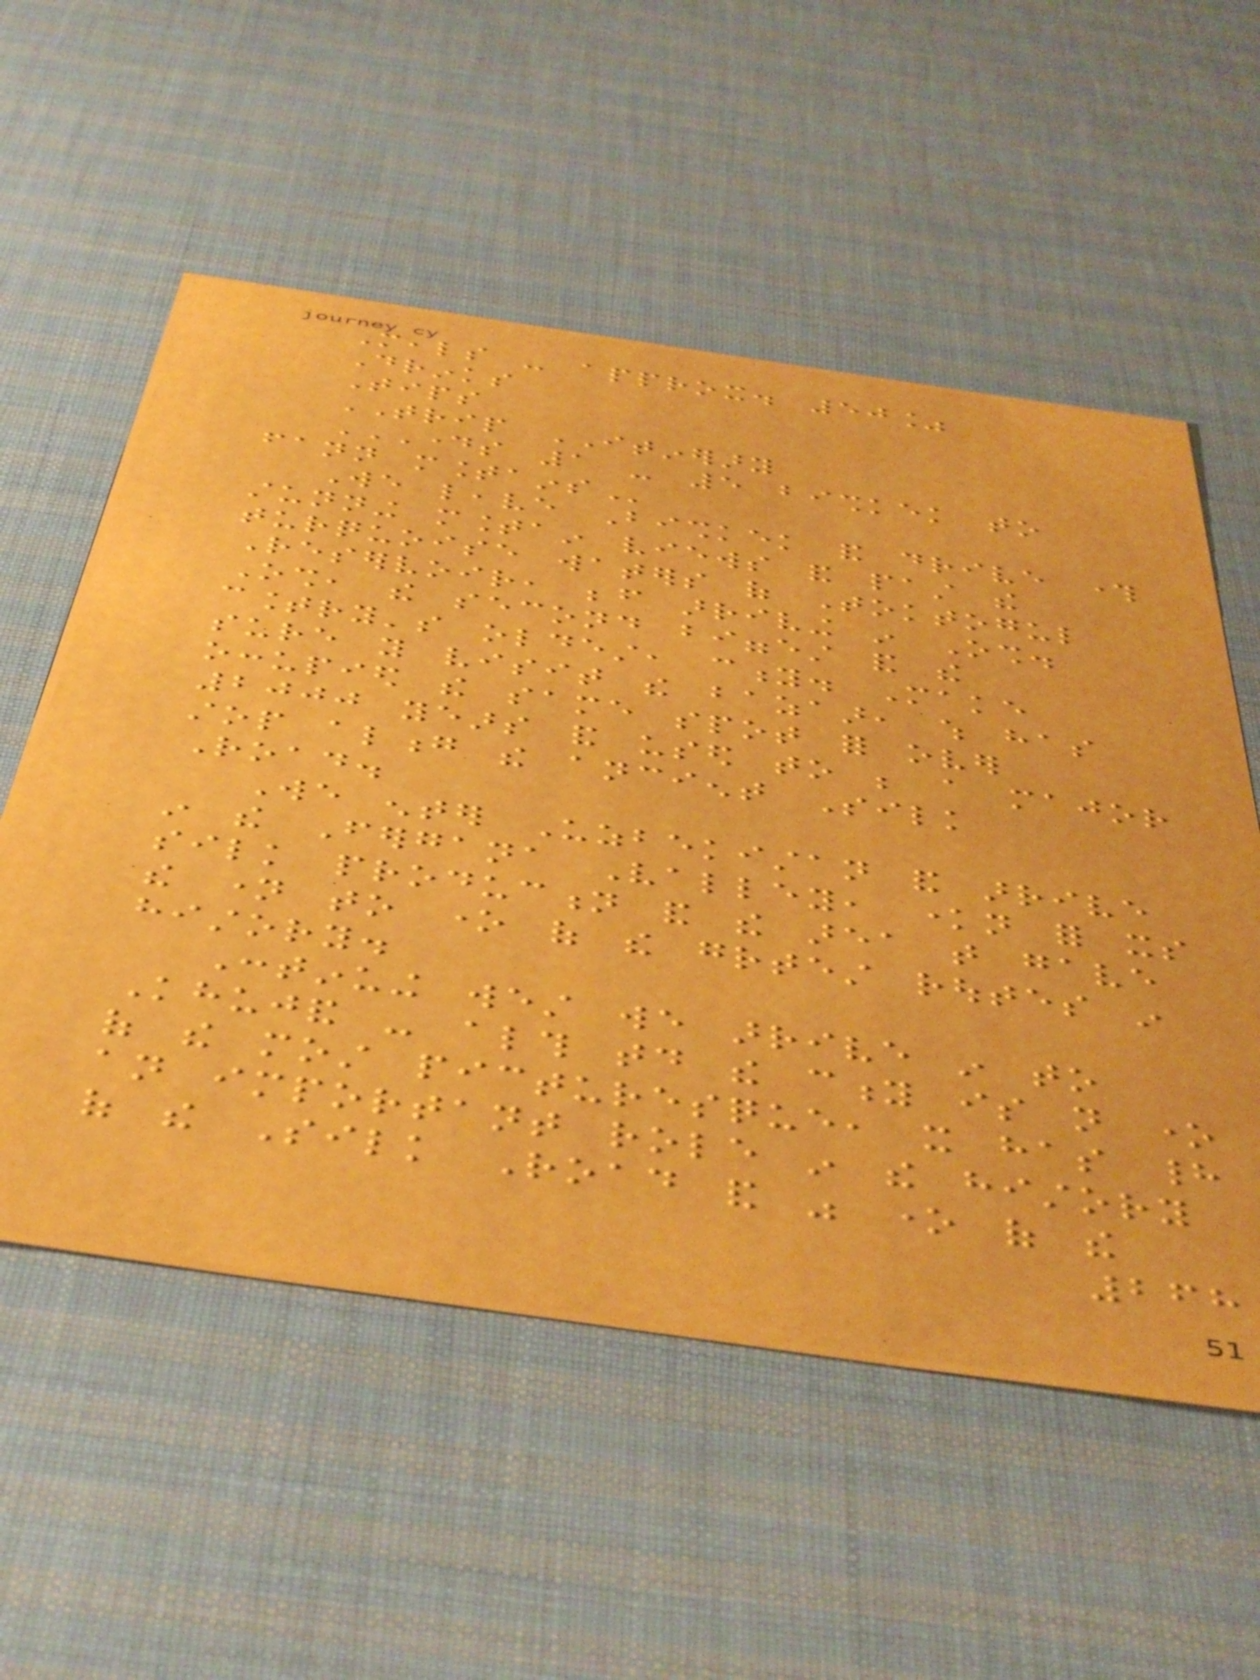Meals - approx. 50%
Drinks
Tips
TRIP ITINERARY
DAYS 1 - 5 BISHKEK TO
FANN MOUNTAINS
We leave Bishkek and drive through
stunning mountain views and past the
turquoise waters of Toktogul
Reservoir, before arriving in Osh.
Osh, the second biggest and the
country's oldest, city. Make
sure you visit the bazaar, which has
occupied the same spot for over
2000 years and used to be a major
stop along the ancient Silk
Road.
We enter Uzbekistan and arrive
in the Fergana Valley, known for its
silk production and the area that gave
the name to one of the greatest routes in
history.
Continuing west we arrive in to
Khujand - although today the city is not one
of the most picturesque, it has had
an important role in the history
of the Silk Road and was one of the
268
